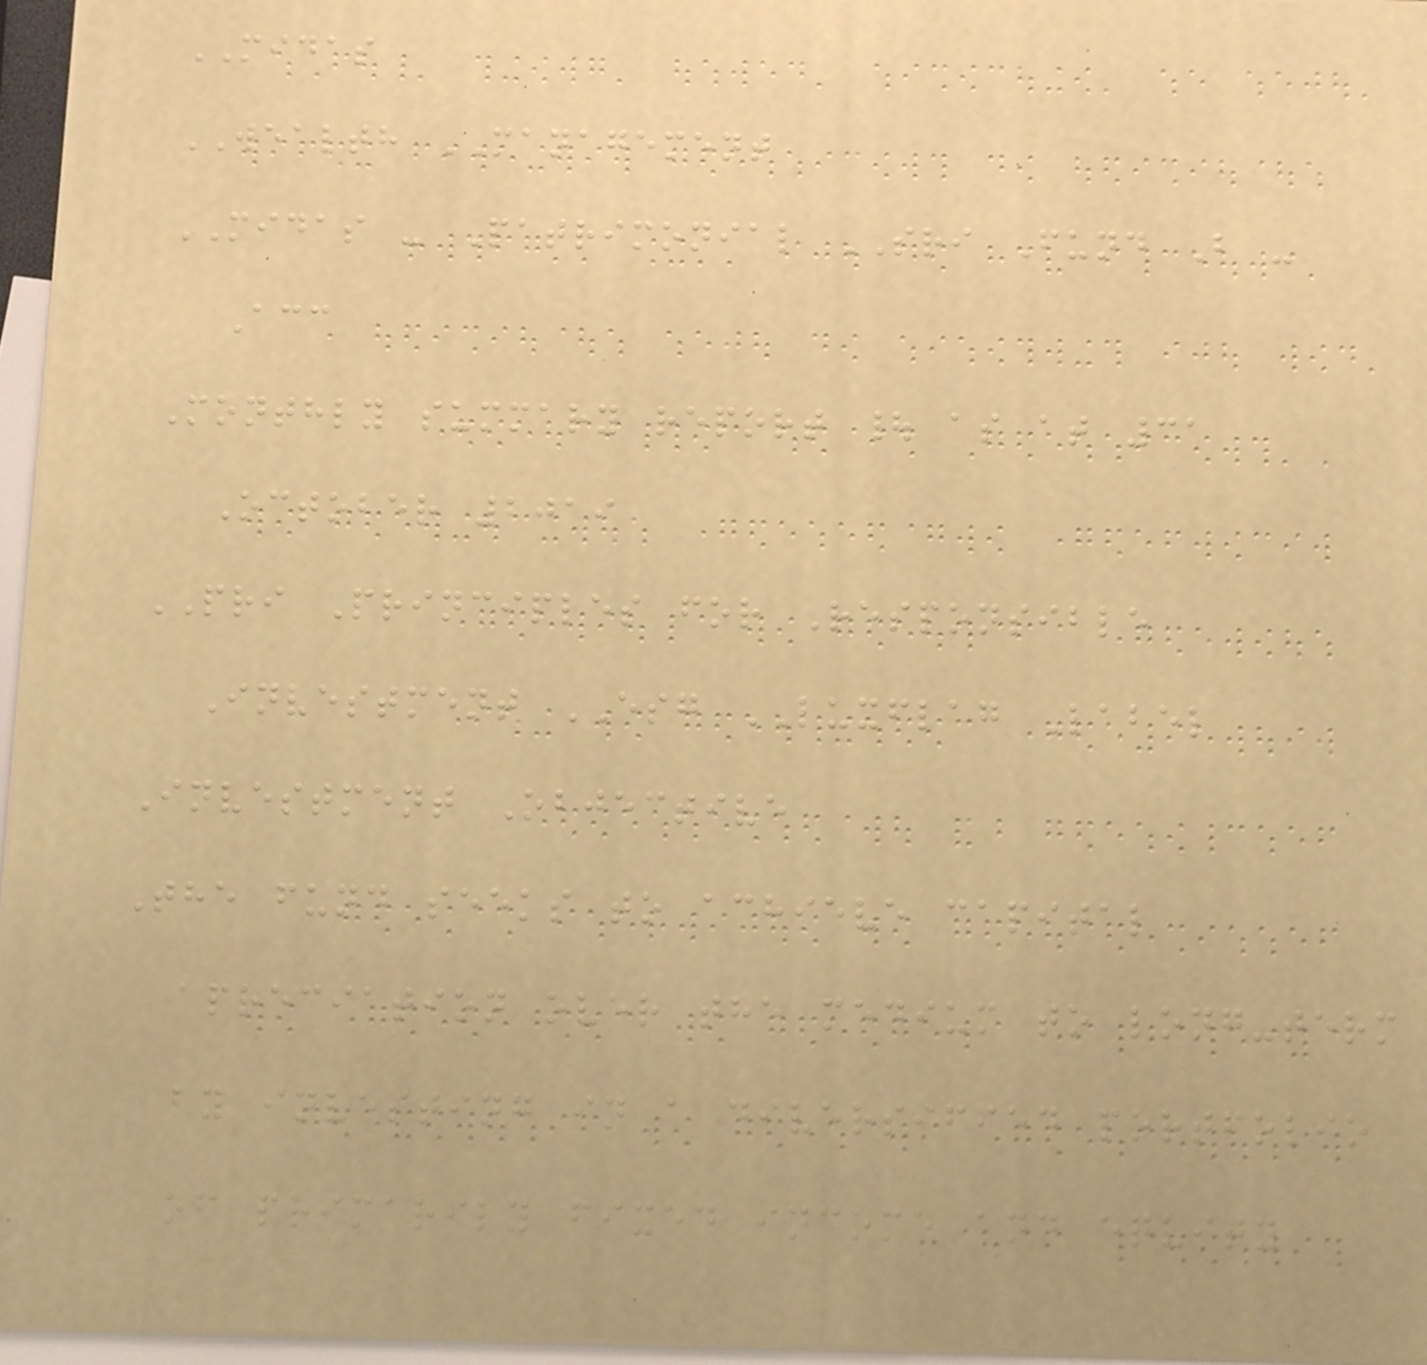MIDAS
WEALTH MANAGEMENT
MIDAS - Patrimonial SRI Fund B -
Acc
Monthly summary report | as at 31
October 2019
PRI Principles for Responsible
Investment ESG LUXFLAG Label
Investment Objective
The fund seeks to achieve capital
apreciation over the medium to long-term
by investing in a diversified portfolio
of primarily fixed income and equity
